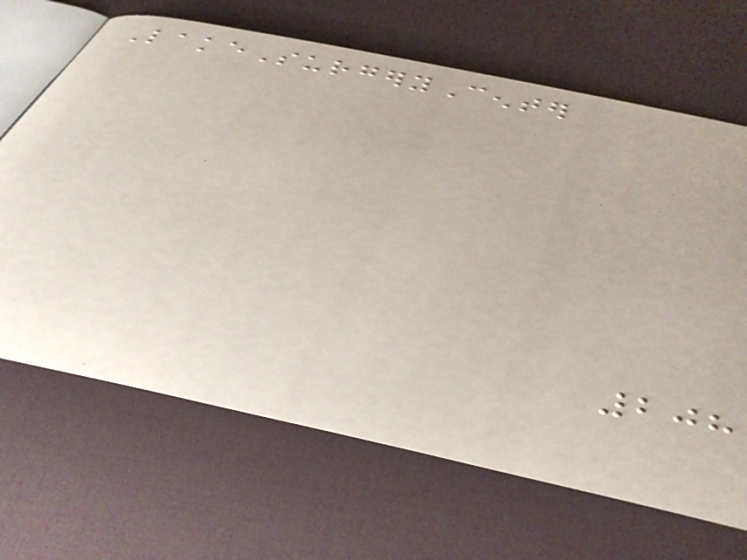LakeSurgeryCenter
208
